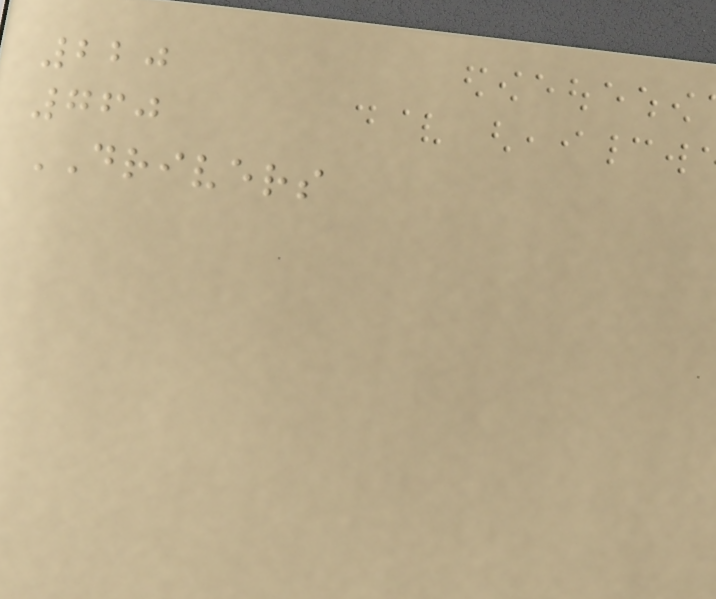220
760
DRIVERS
